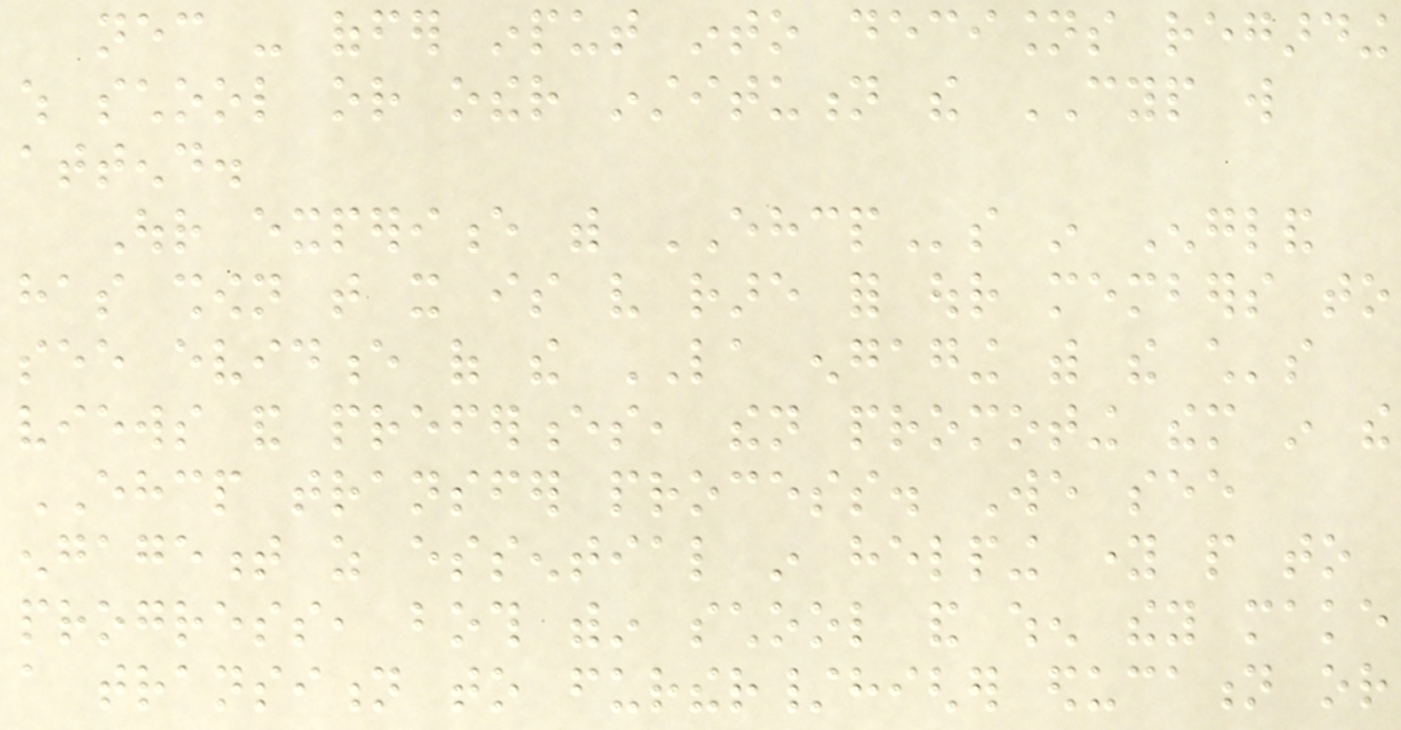necessary - offer input into decisions regarding
which school or other institution the CYP will
attend.
Our experience with EHCPs in England
has shown that it is very rare for our members to
see evidence of the LA engaging with the child's
views and preferences, then promoting them in the
EHCP transfer process. We see
engagement as essential in helping young people to
progress, both within school and when they make
a transition to further/higher education or
